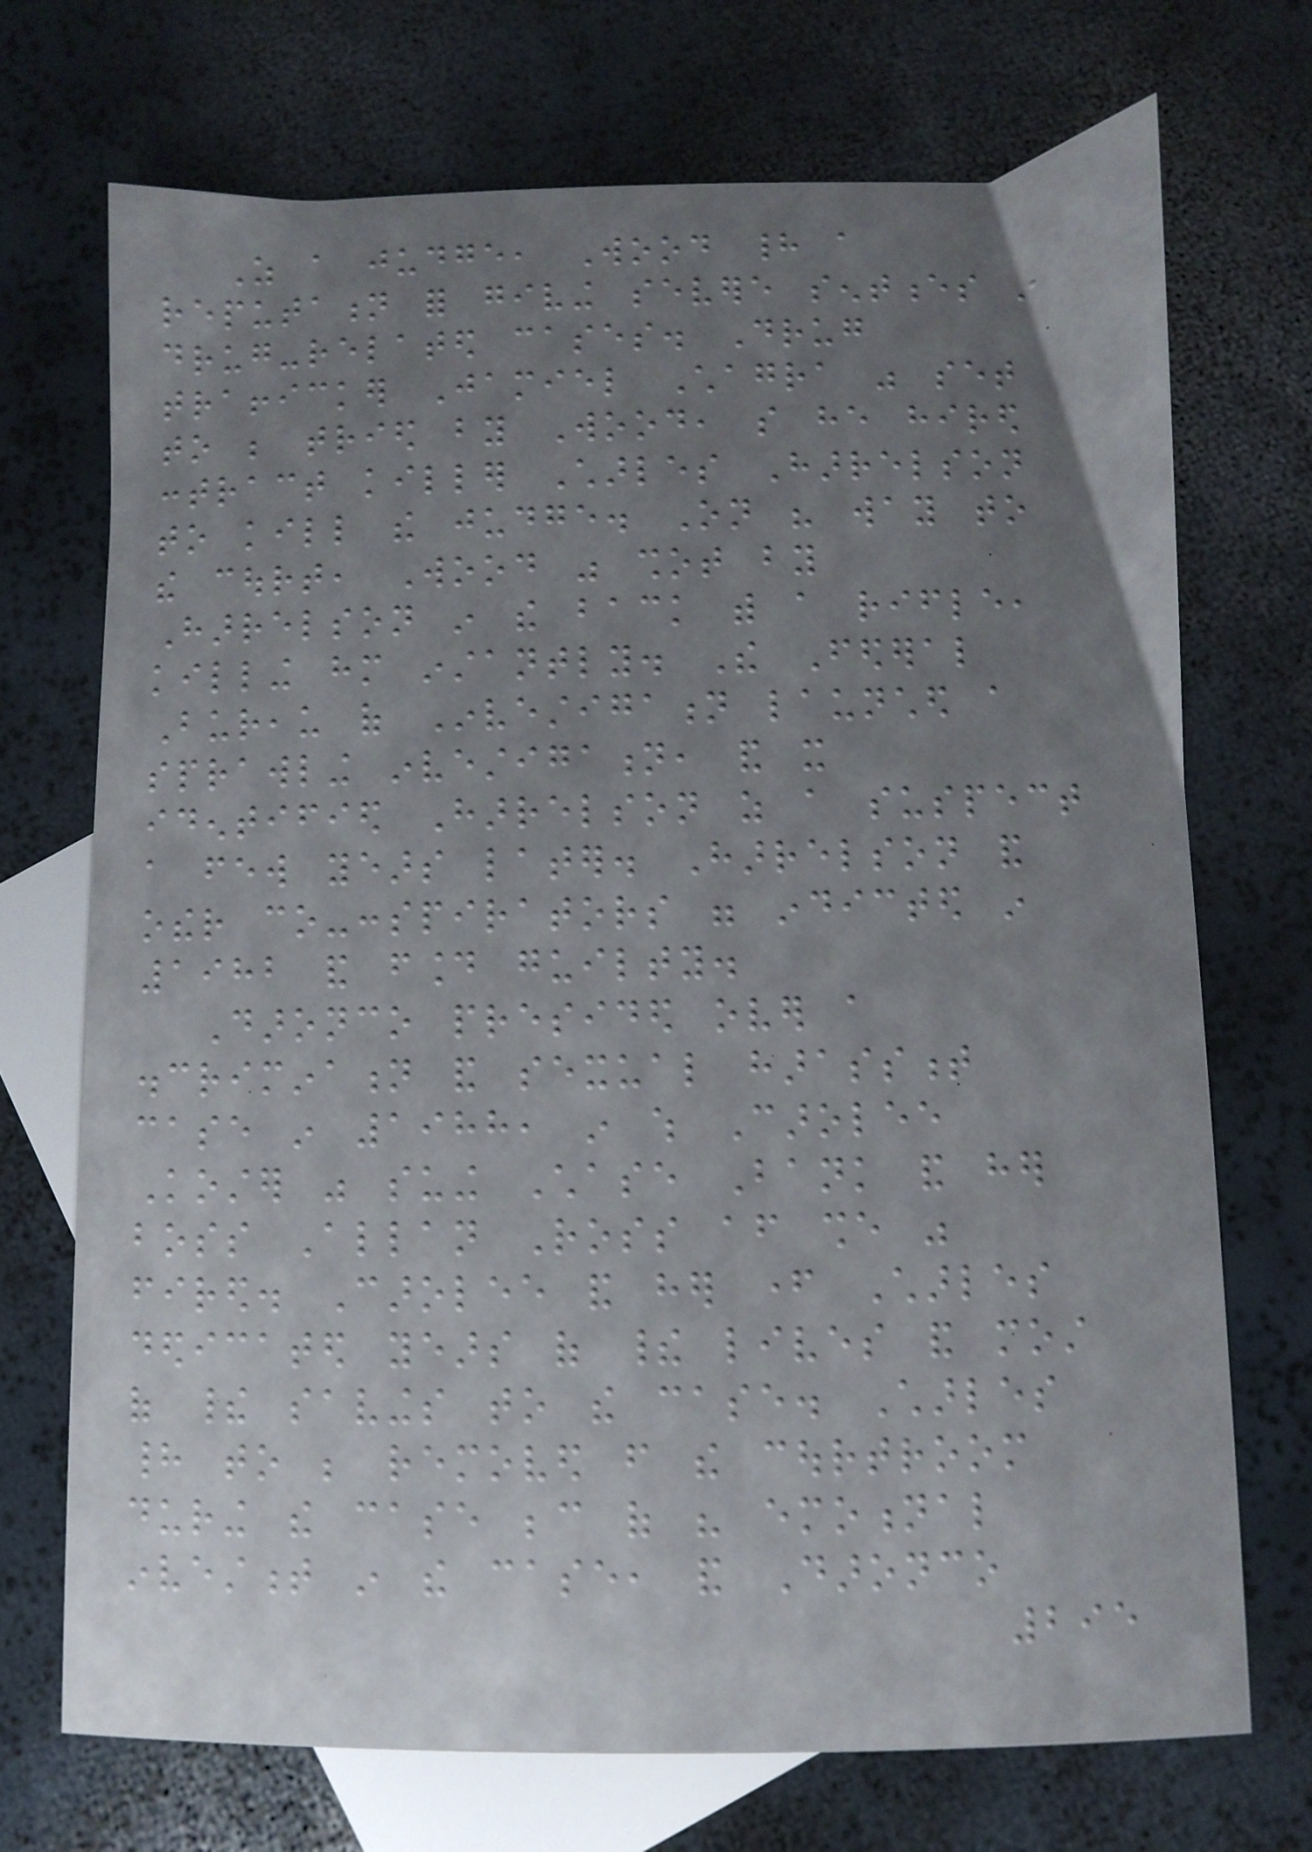As a judge, Wood had a
reputation for giving severe sentences in
drug-related cases. Drug
trafficker Jamiel Chagra was set
to be tried by Wood, so he hired
contract killer Charles Harrelson
to kill the judge. On his way to
the court, Wood was shot by
Harrelson in the back with a rifle,
killing him instantly. The Federal
Bureau of Investigation launched a
sprawling investigation, and it
identified Harrelson as a suspect
a few years later. Harrelson and
other co-conspirators were indicted in
1982 and found guilty.
Daronco presided over a
discrimination and sexual harassment
case in 1988, in which Carolee
Koster was suing Chase Bank and her
boss Allan Ross after she was
fired. Carolee and her father Charles
dedicated years of their lives and most
of their savings to the case. Charles
had to be removed from the courtroom
during the case because of his emotional
investment in the case, and Daronco
295
